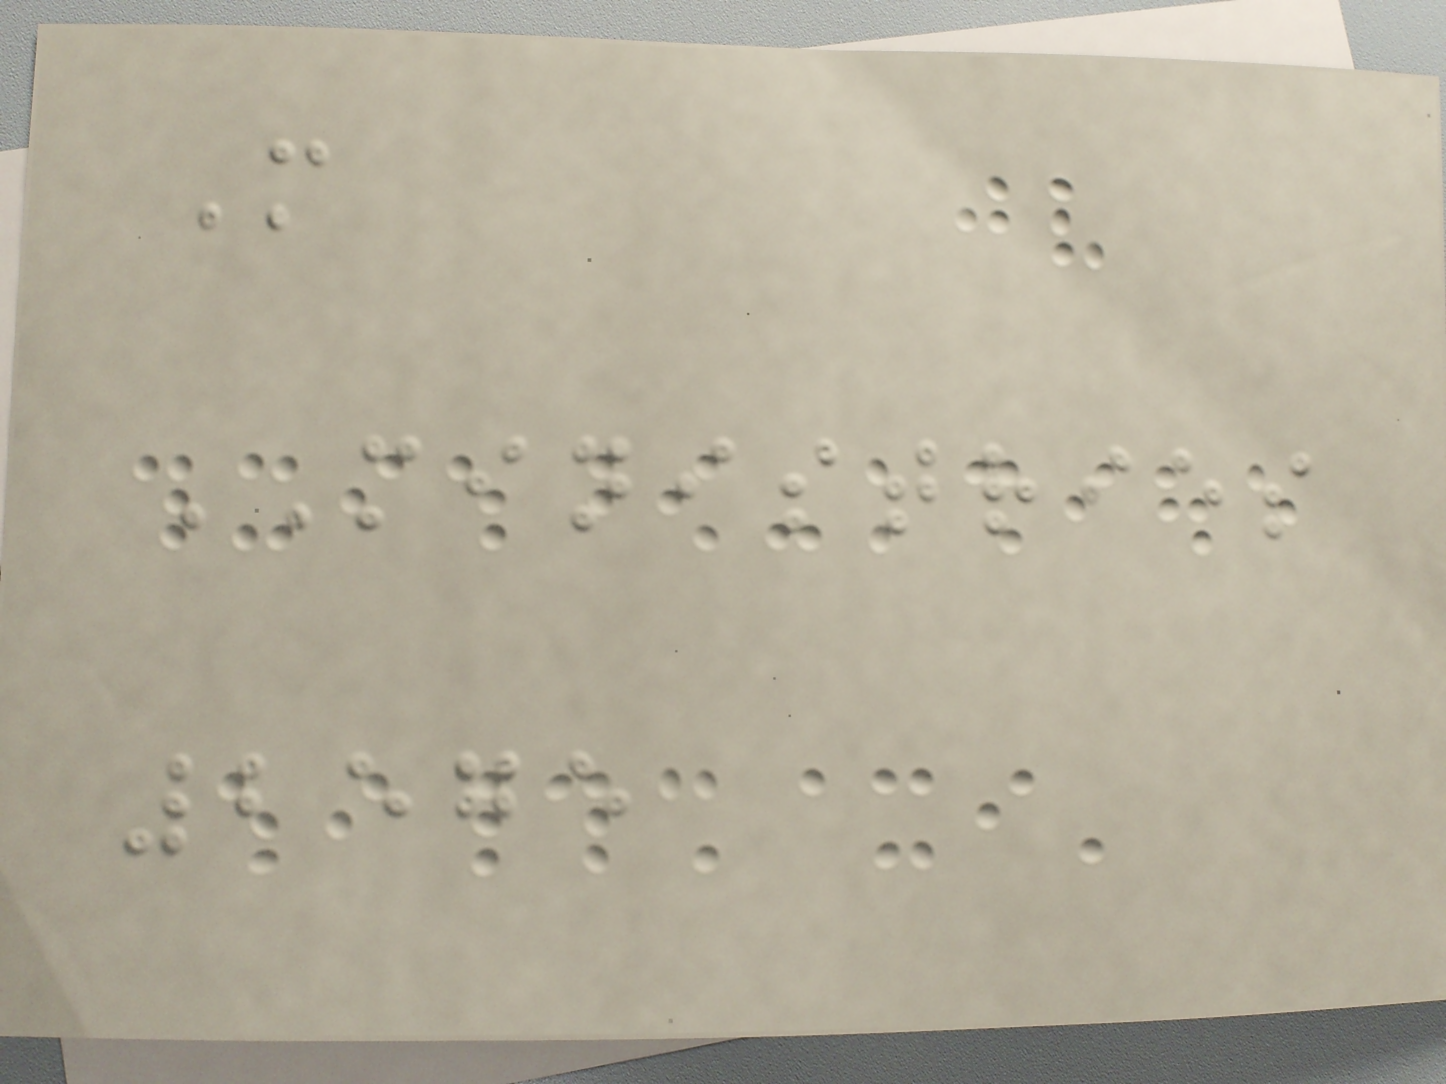M
MINISTRIES
2575
